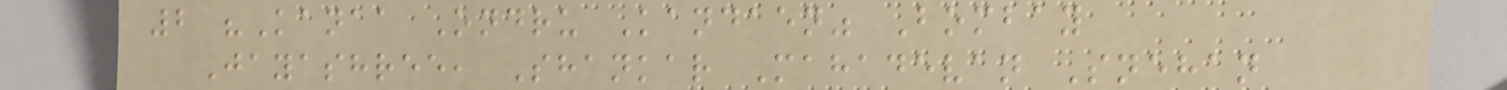2 "Kanaa Ondru Kandaen" Bombay
Jayashree, Shankar Mahadevan Snehan
